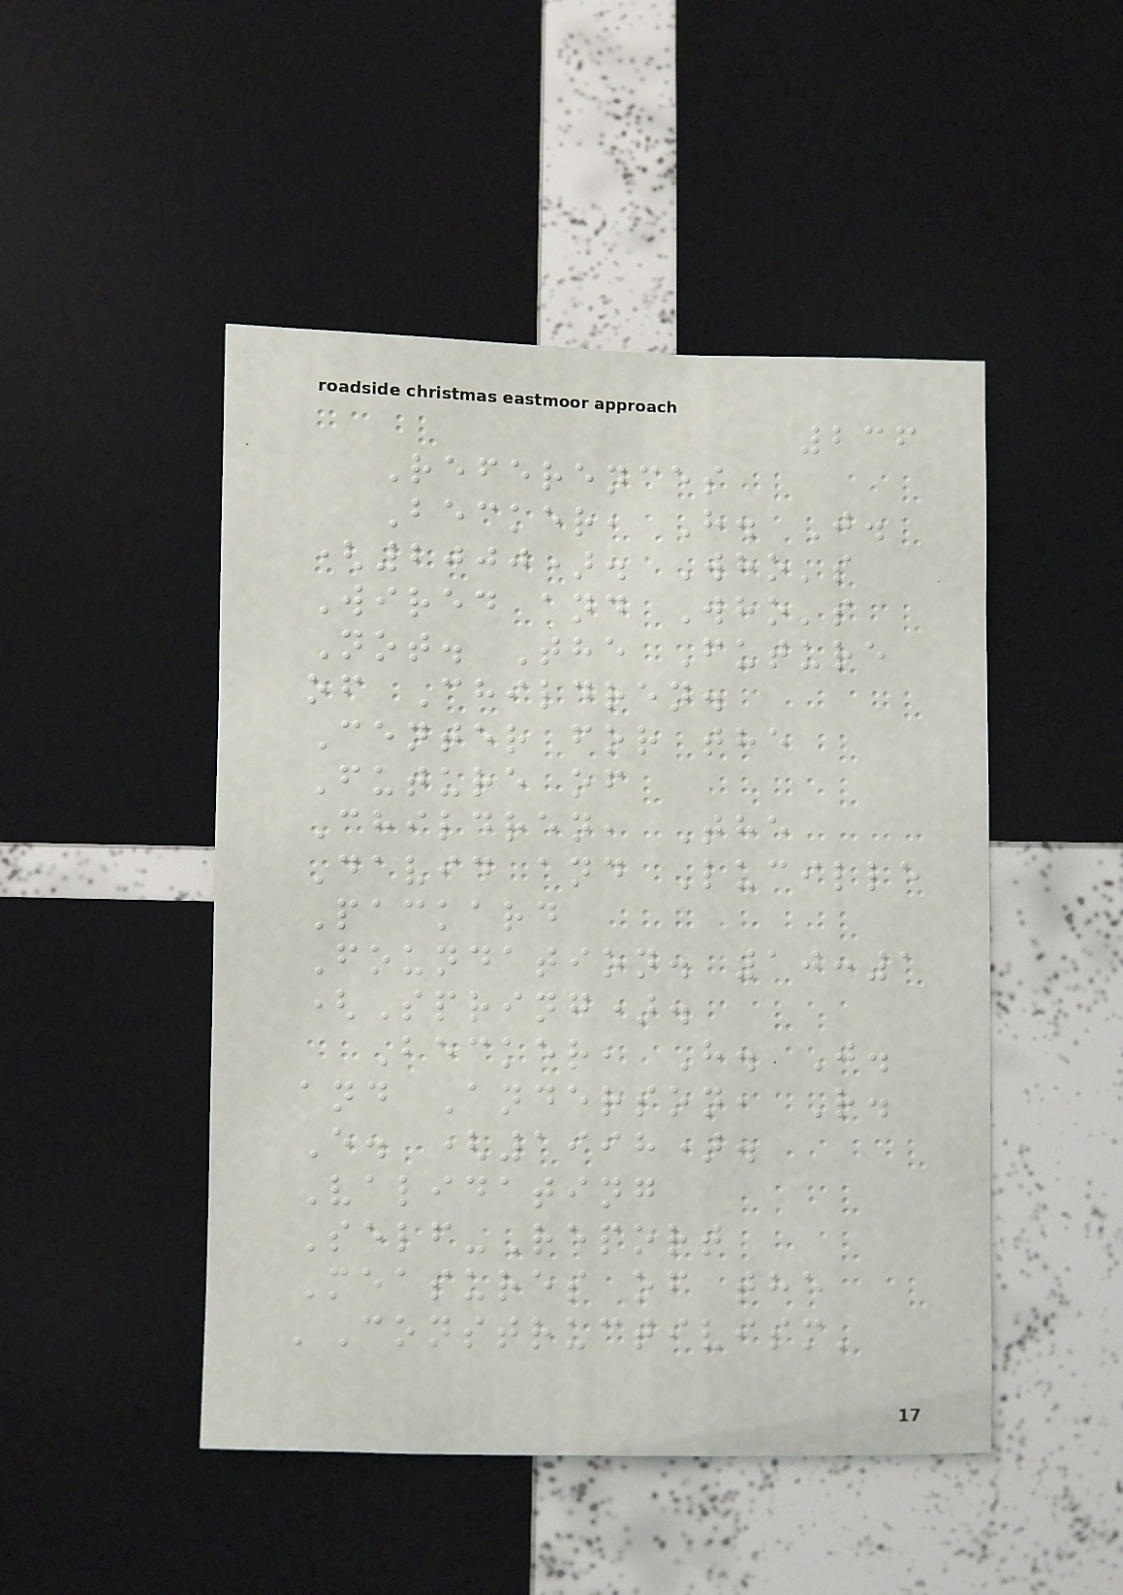236
References
Becker, H. J.
(2000). Who's
Wired and Who's
Not. The Future
of Children.
Center for the
Future of
Children, The
David and Lucille
Packard
Foundation. 10:1
(Spring).
Becker, H. J.
and Anderson, R.
E. (1998).
Validating
Self-Report
Measures of the
'Constructivism'
